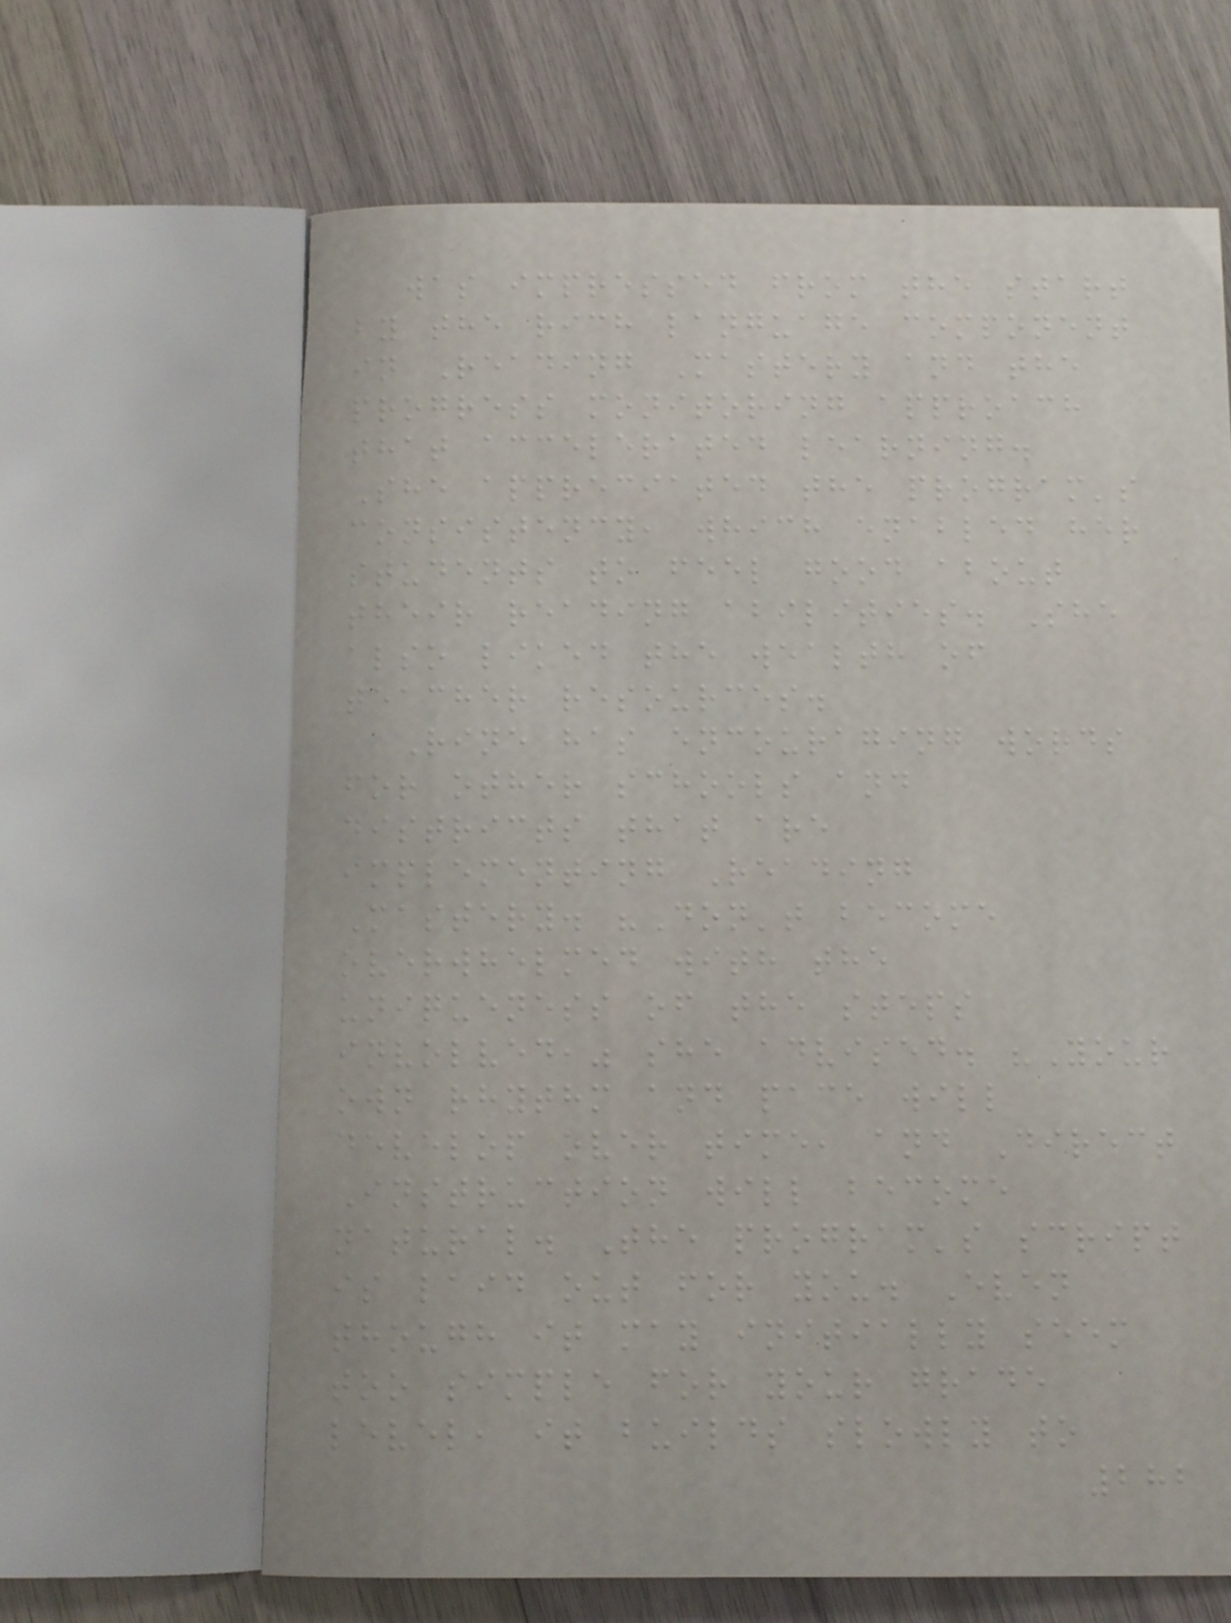was impressed from the start
by the rich language component
in Reading Mastery and the
progress monitoring approach
that accelerated learning.
She appreciated the program's
consistency, which enabled her
students to feel good about
their reading abilities. She
also liked the wealth of
teacher resources.
Rine has encouraging words
for other schools and
districts that are
implementing Reading
Mastery. "Don't become
overwhelmed with the
uniqueness of the steps
involved," she advised. "Your
own rhythm and pace will
develop over time, and Direct
Instruction will become
natural. The program's script
is laid out for you. Even
though it may initially seem
too simple for your grade
level, it builds slowly to
282
